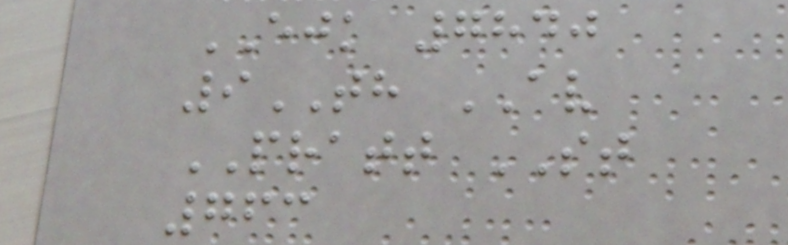EJK 7840
9TH AV
PRATT ST
763
